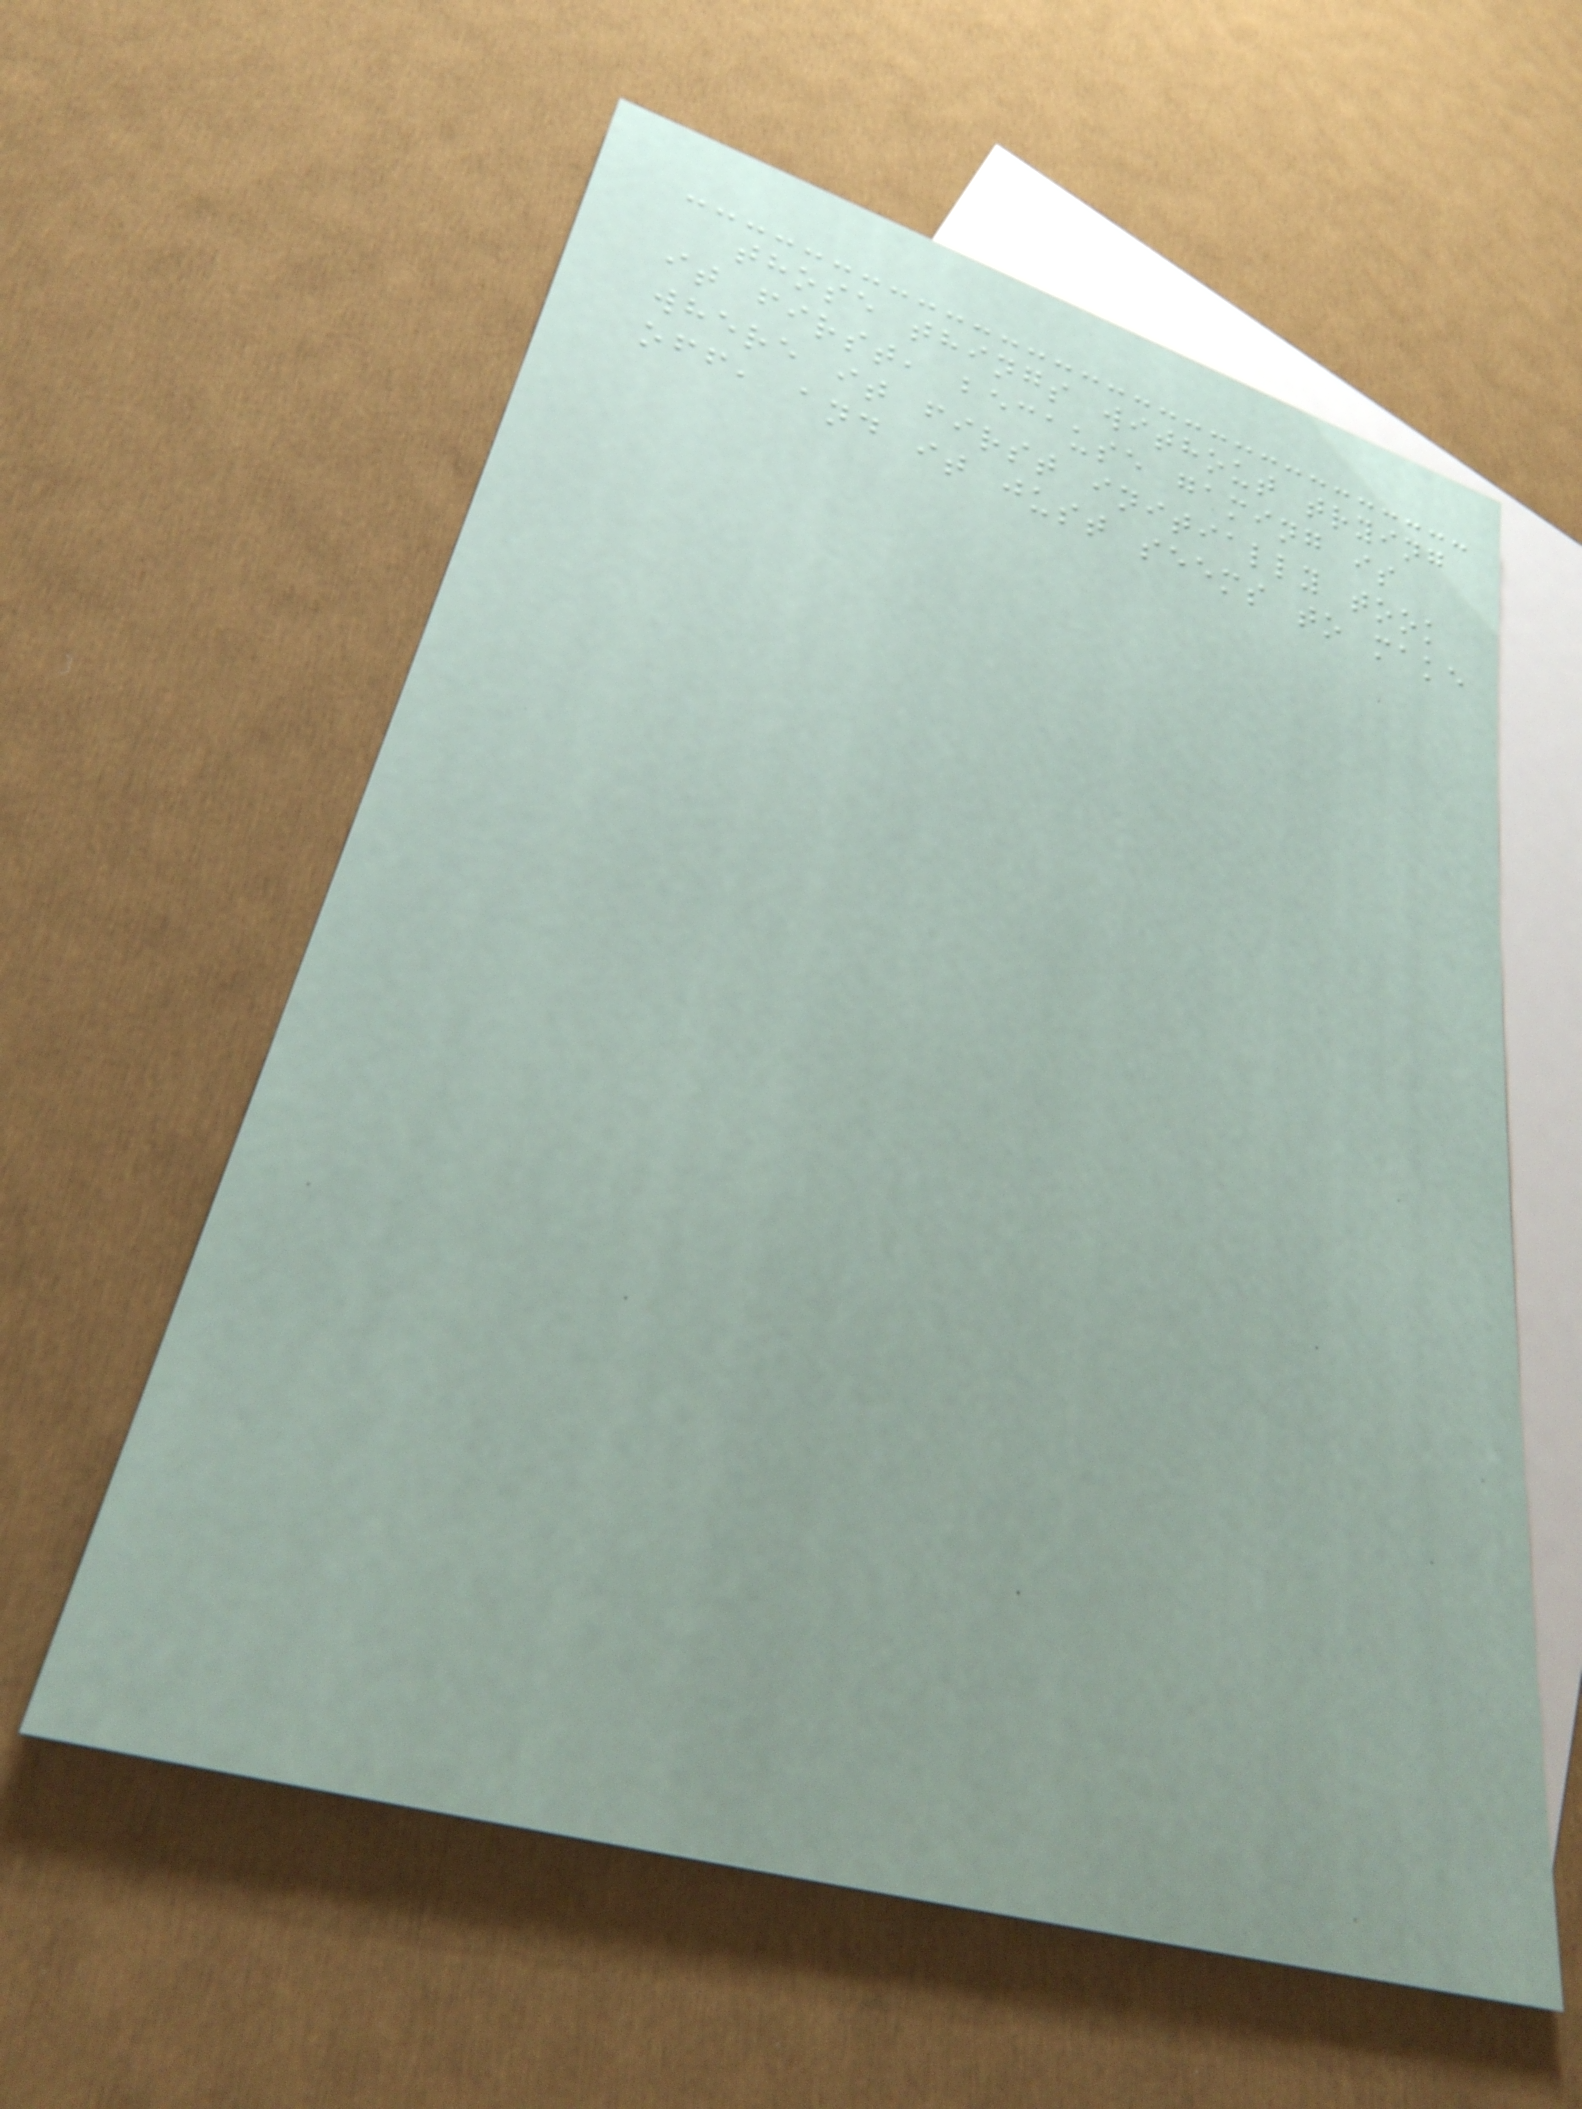those things without trying
it first, because gaming is
where it first initially took
off, and it just seems to make
